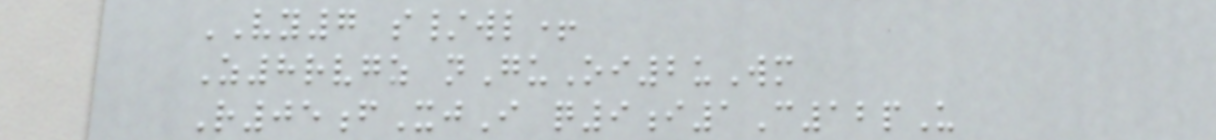VY7 s/wl+
Z8rvgz nGuOi2uWm
R05fXjI q9i1C12pU
